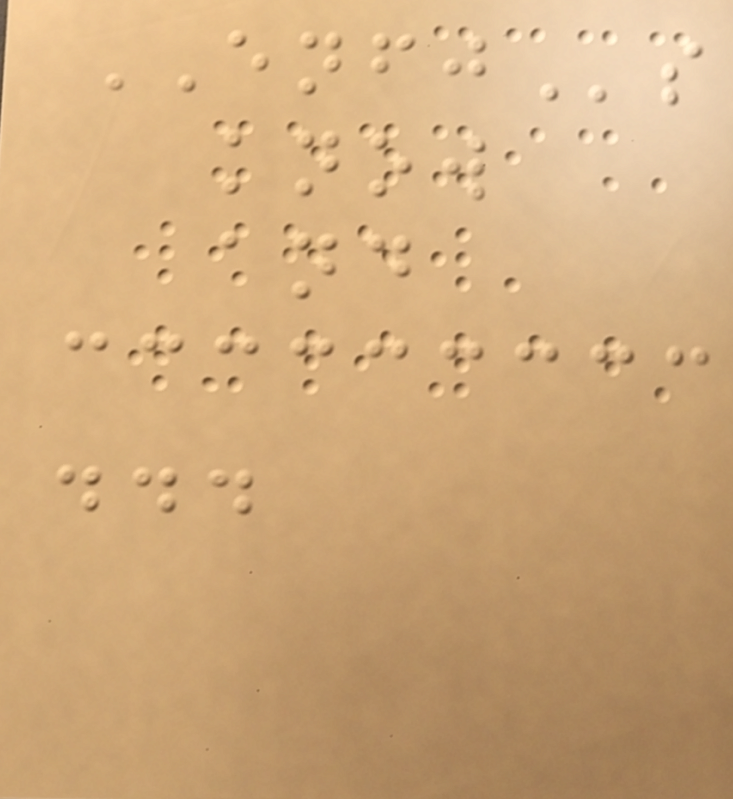ENFJs
know
and
...
